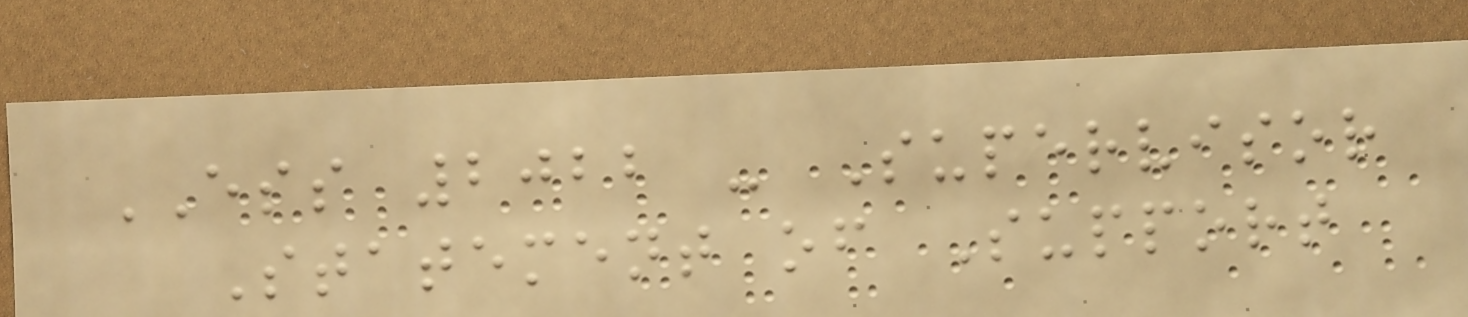ESS 2022 - Supervisor
Statement of Support
